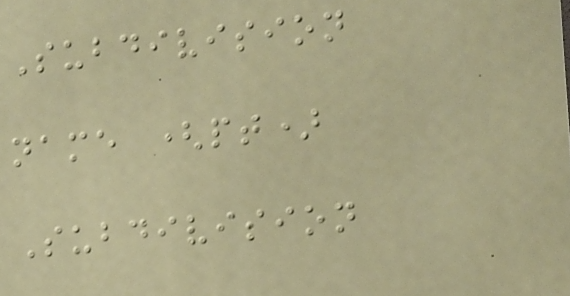Subdivision
name (pt)
Subdivision
